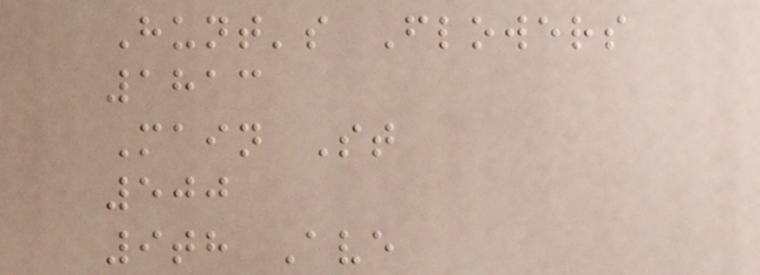Hunt's Flowers
1813
Main St
500
9th Ave
